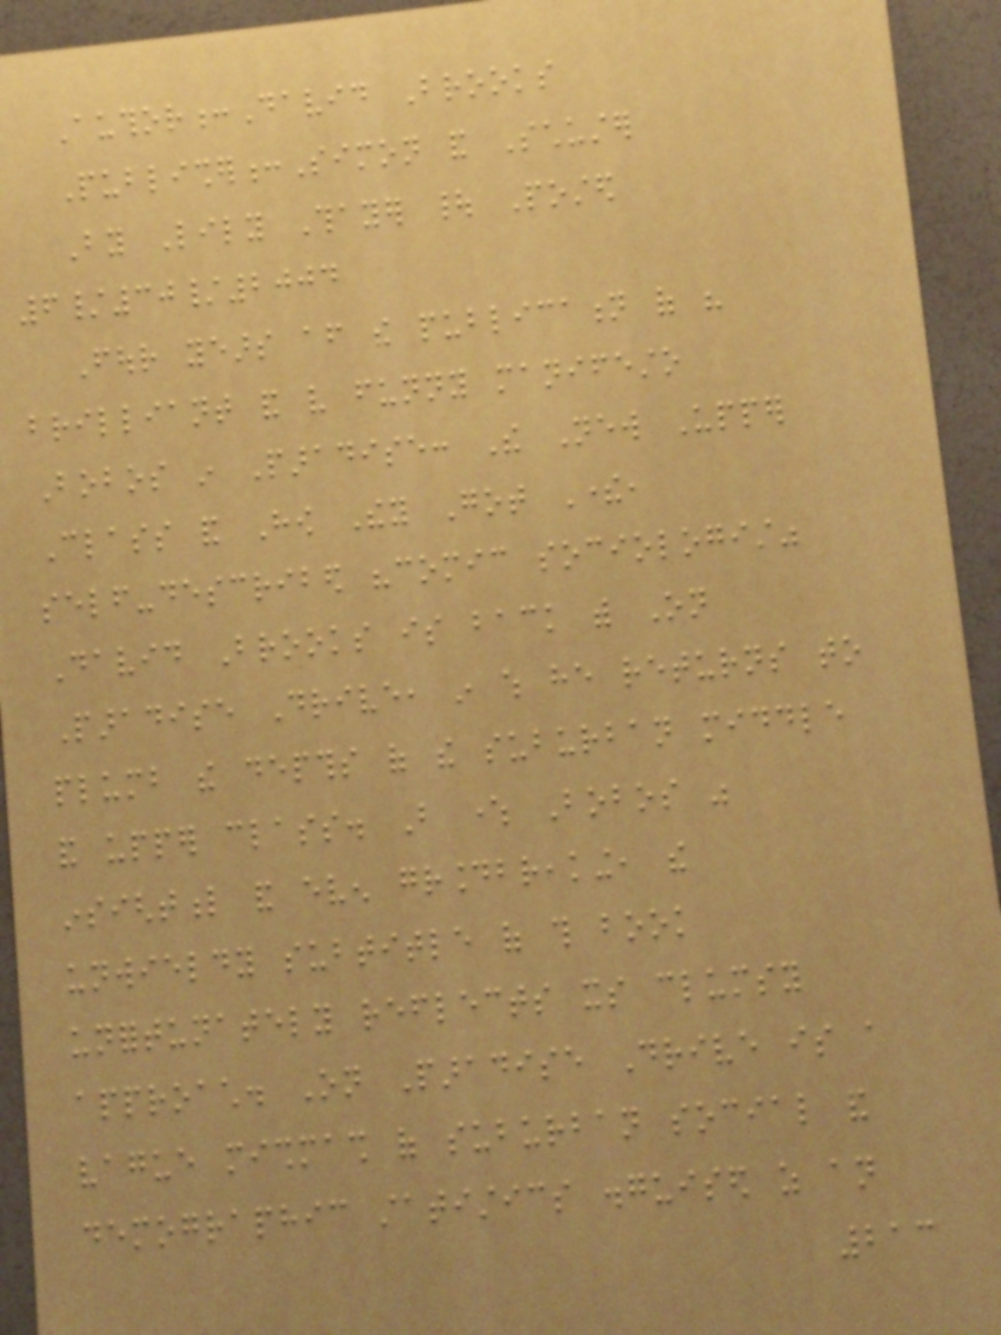Author:David Brooks
Publisher:Simon and Schuster
By Lily Thayer | Posted
6/30/2004
Four years after the publication of his
brilliant and very funny manifesto
Bobos in Paradise: The New Upper
Class and How They Got There,
self-described "comic sociologist"
David Brooks is back with On
Paradise Drive, in which he returns to
plumb the depths of the suburban middle
and upper class. But where Bobos was
insightful and even groundbreaking, the
unwieldy subtitle of this book
unfortunately reflects its clumsy
approach. On Paradise Drive is a
vague mishmash of suburban social and
demographic statistics disguised as an
213
